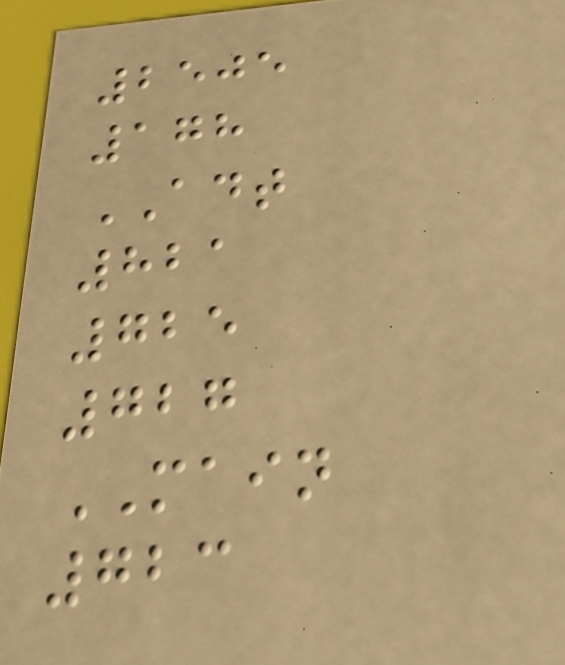2505
178
ADT
821
725
727
MAIN
723
